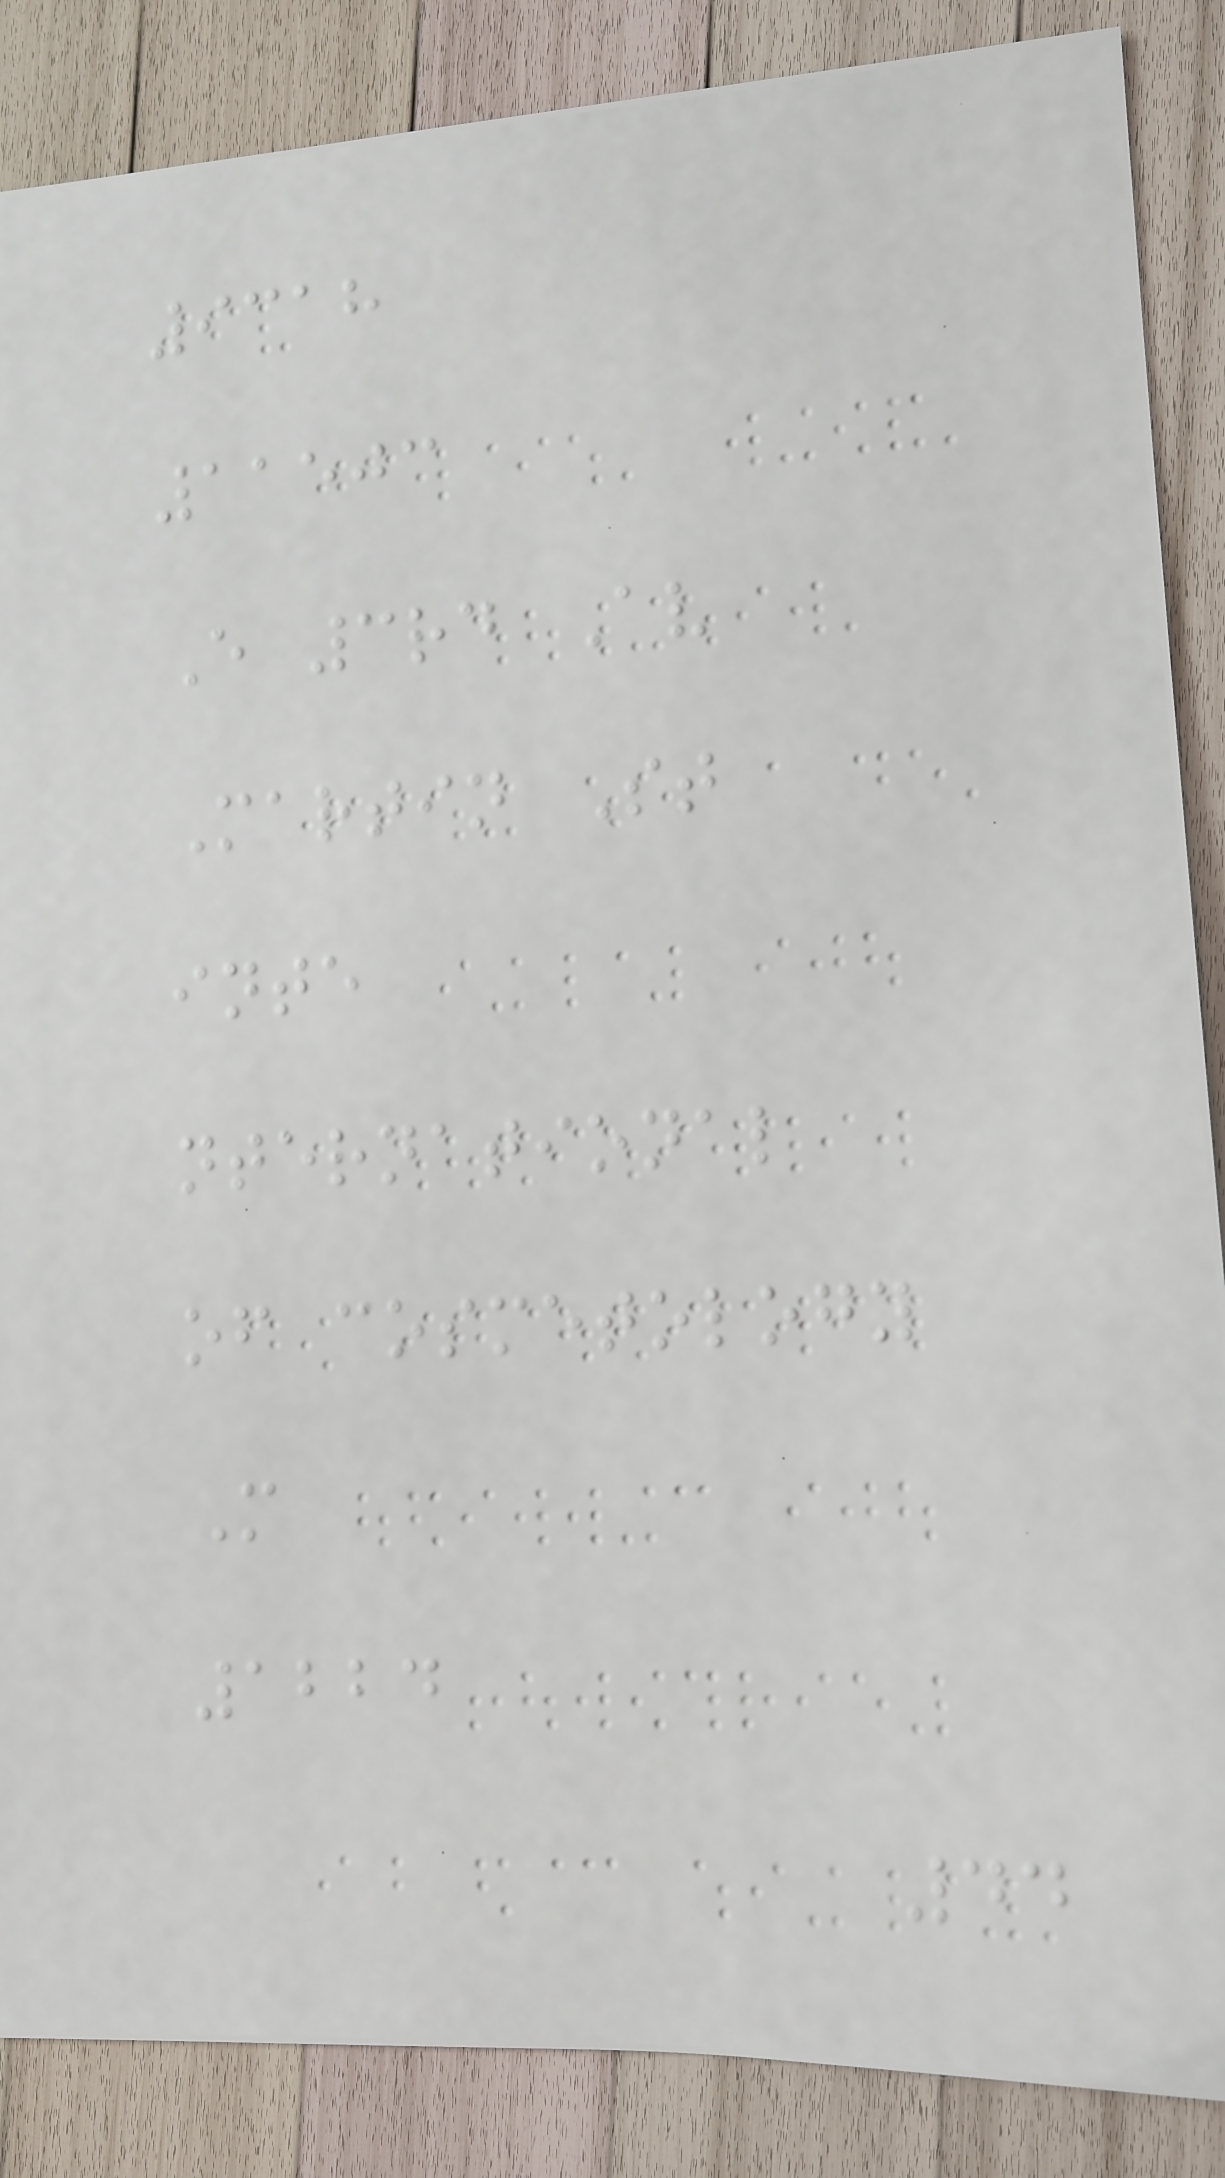9318
11503
E 3rd Av
Martin St
inte
nternational
of cosmetology
M
1224
44
